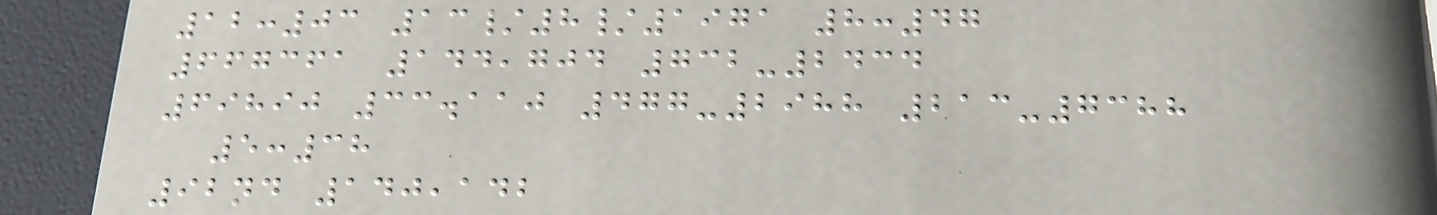12:03 13/8/1971 8:47
667361 144,704 732-2434
69890 33.110 477-2988 213-7388
5:38
92nd 140,142
